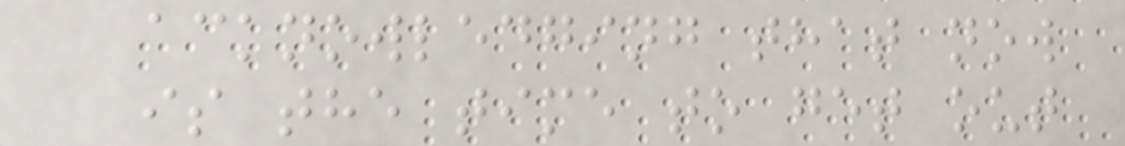acknowledging that now
is the time to get out
